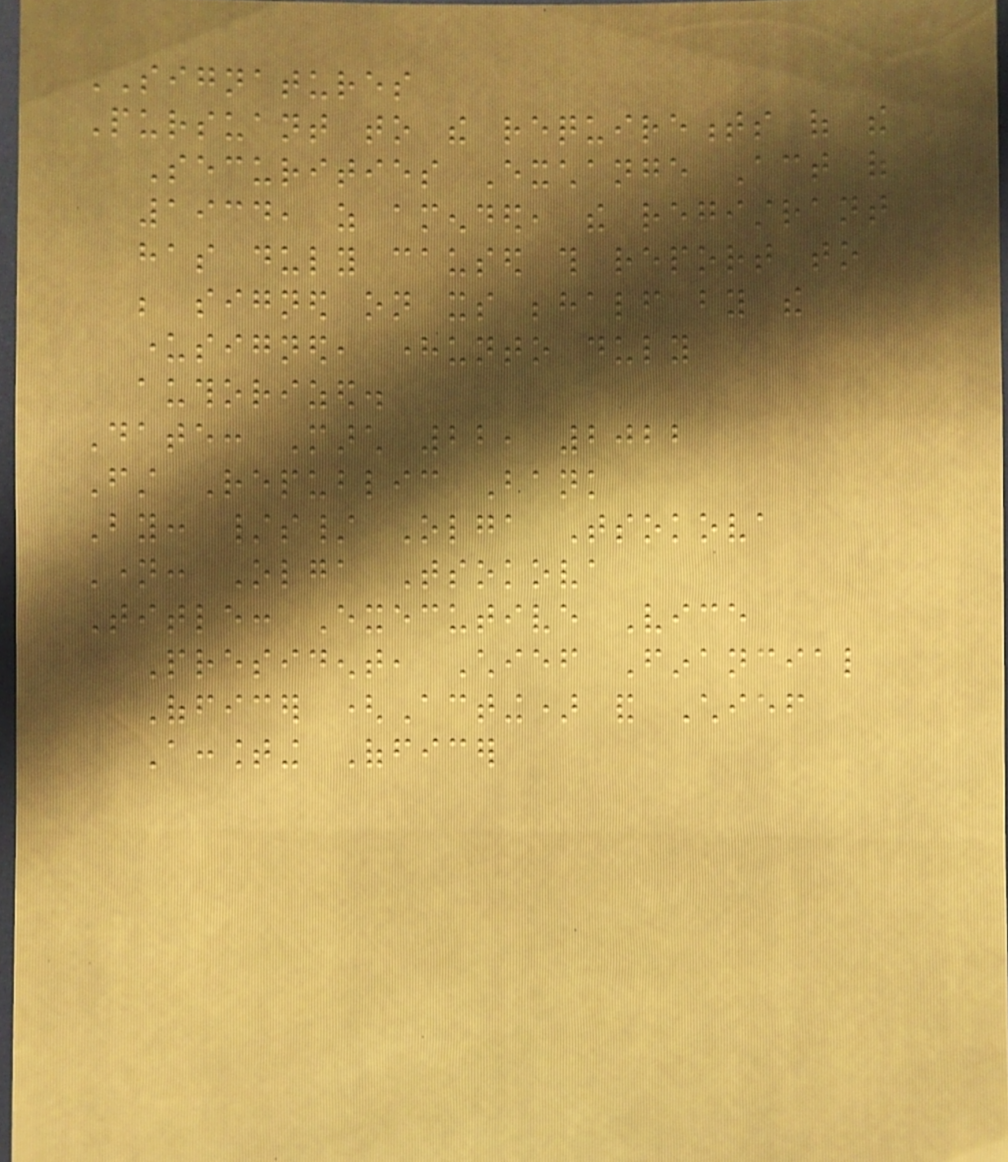SIGNATURES
Pursuant to the requirements of the
Securities Exchange Act of
1934, as amended, the registrant
has duly caused this report to
be signed on its behalf by the
undersigned, hereunto duly
authorized.
Date: March 22, 2022
First Republic Bank
By: /s/ Olga Tsokova
Name: Olga Tsokova
Title: Executive Vice
President, Chief Financial
Officer (Acting) and Chief
Accounting Officer
